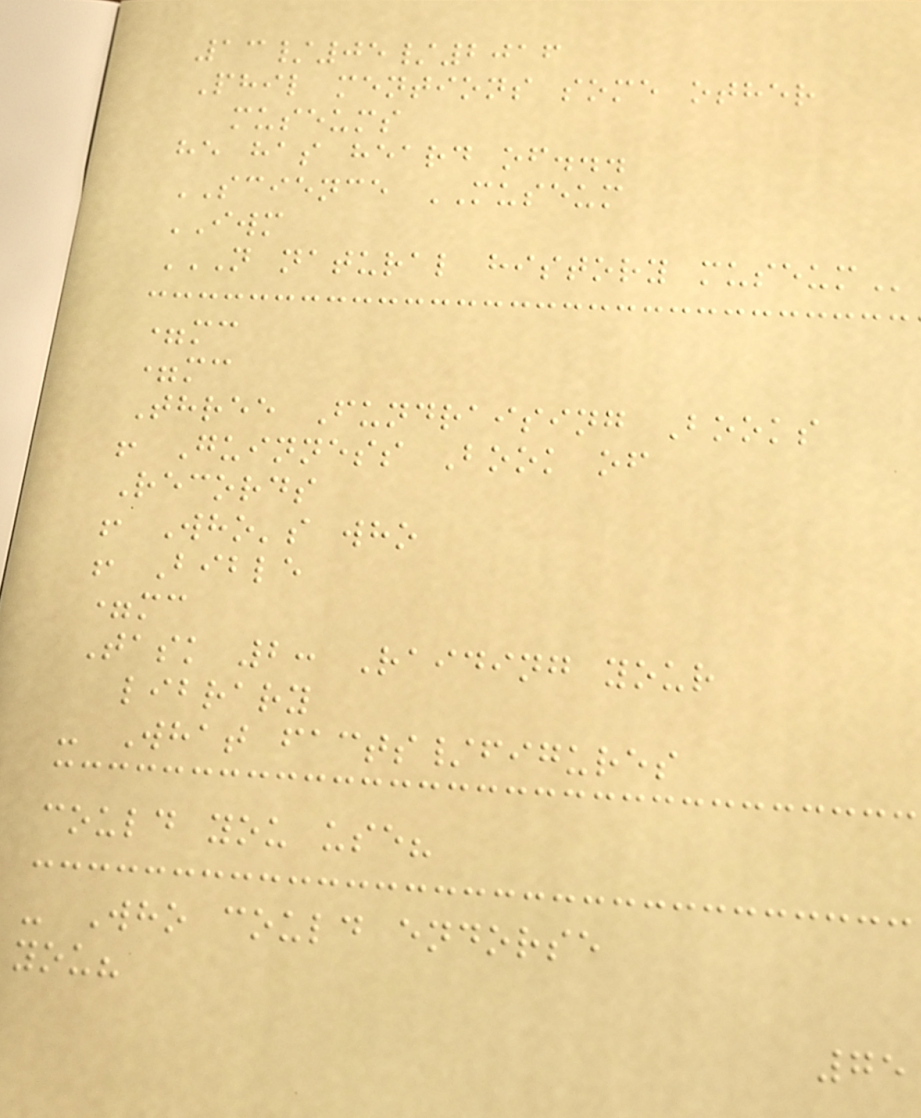13/05/2016
Phil mentions some other
museums
he has heard of...
SCIENCE MUSEUM
IWM
N NATURAL HISTORY MUSEUM
=mc
=mc
Three Fundraising Books
! Guinness Book of
Records
! Who's who
! Bible
=mc
Task 2: Raiding your
library
- What facts/figures
could you use?
- Who could endorse
you?
75
